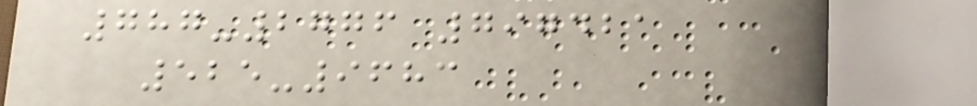787-2776 797421
525-9683
